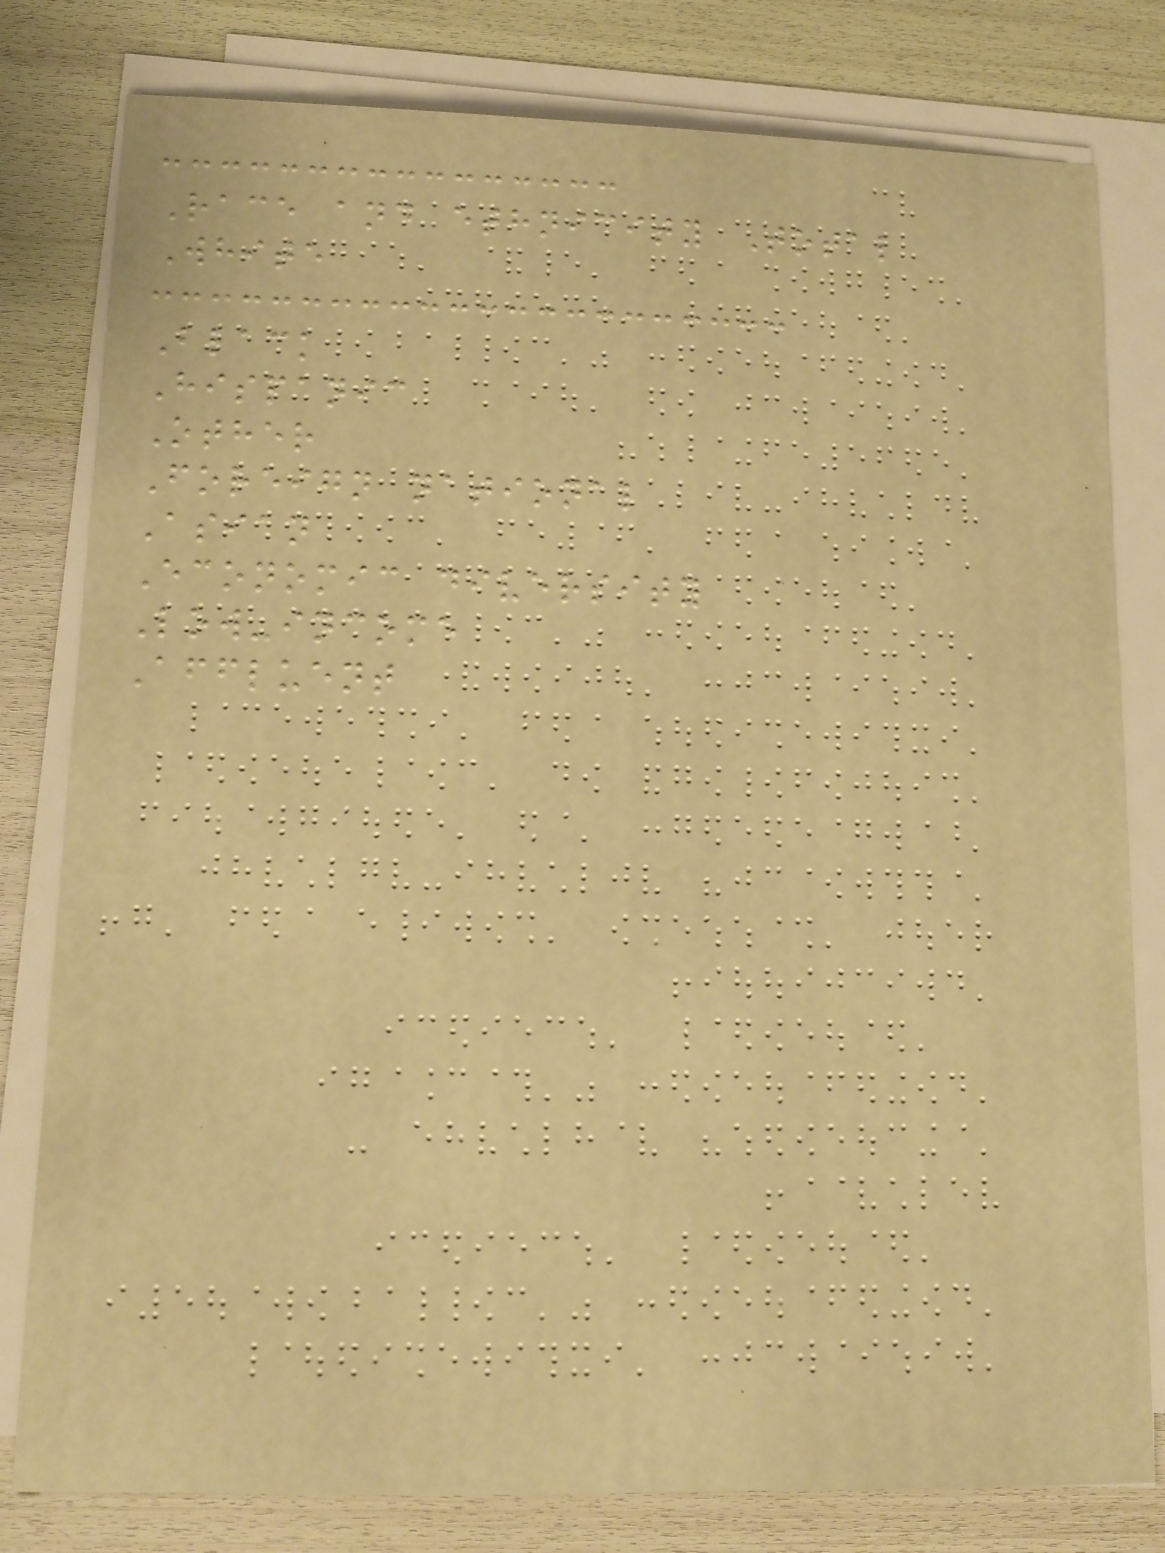Race and ethnicity Total
White
Black
Hispanic
Other
Foreign national
Asian
Economic diversity
Low-income
Affluent
